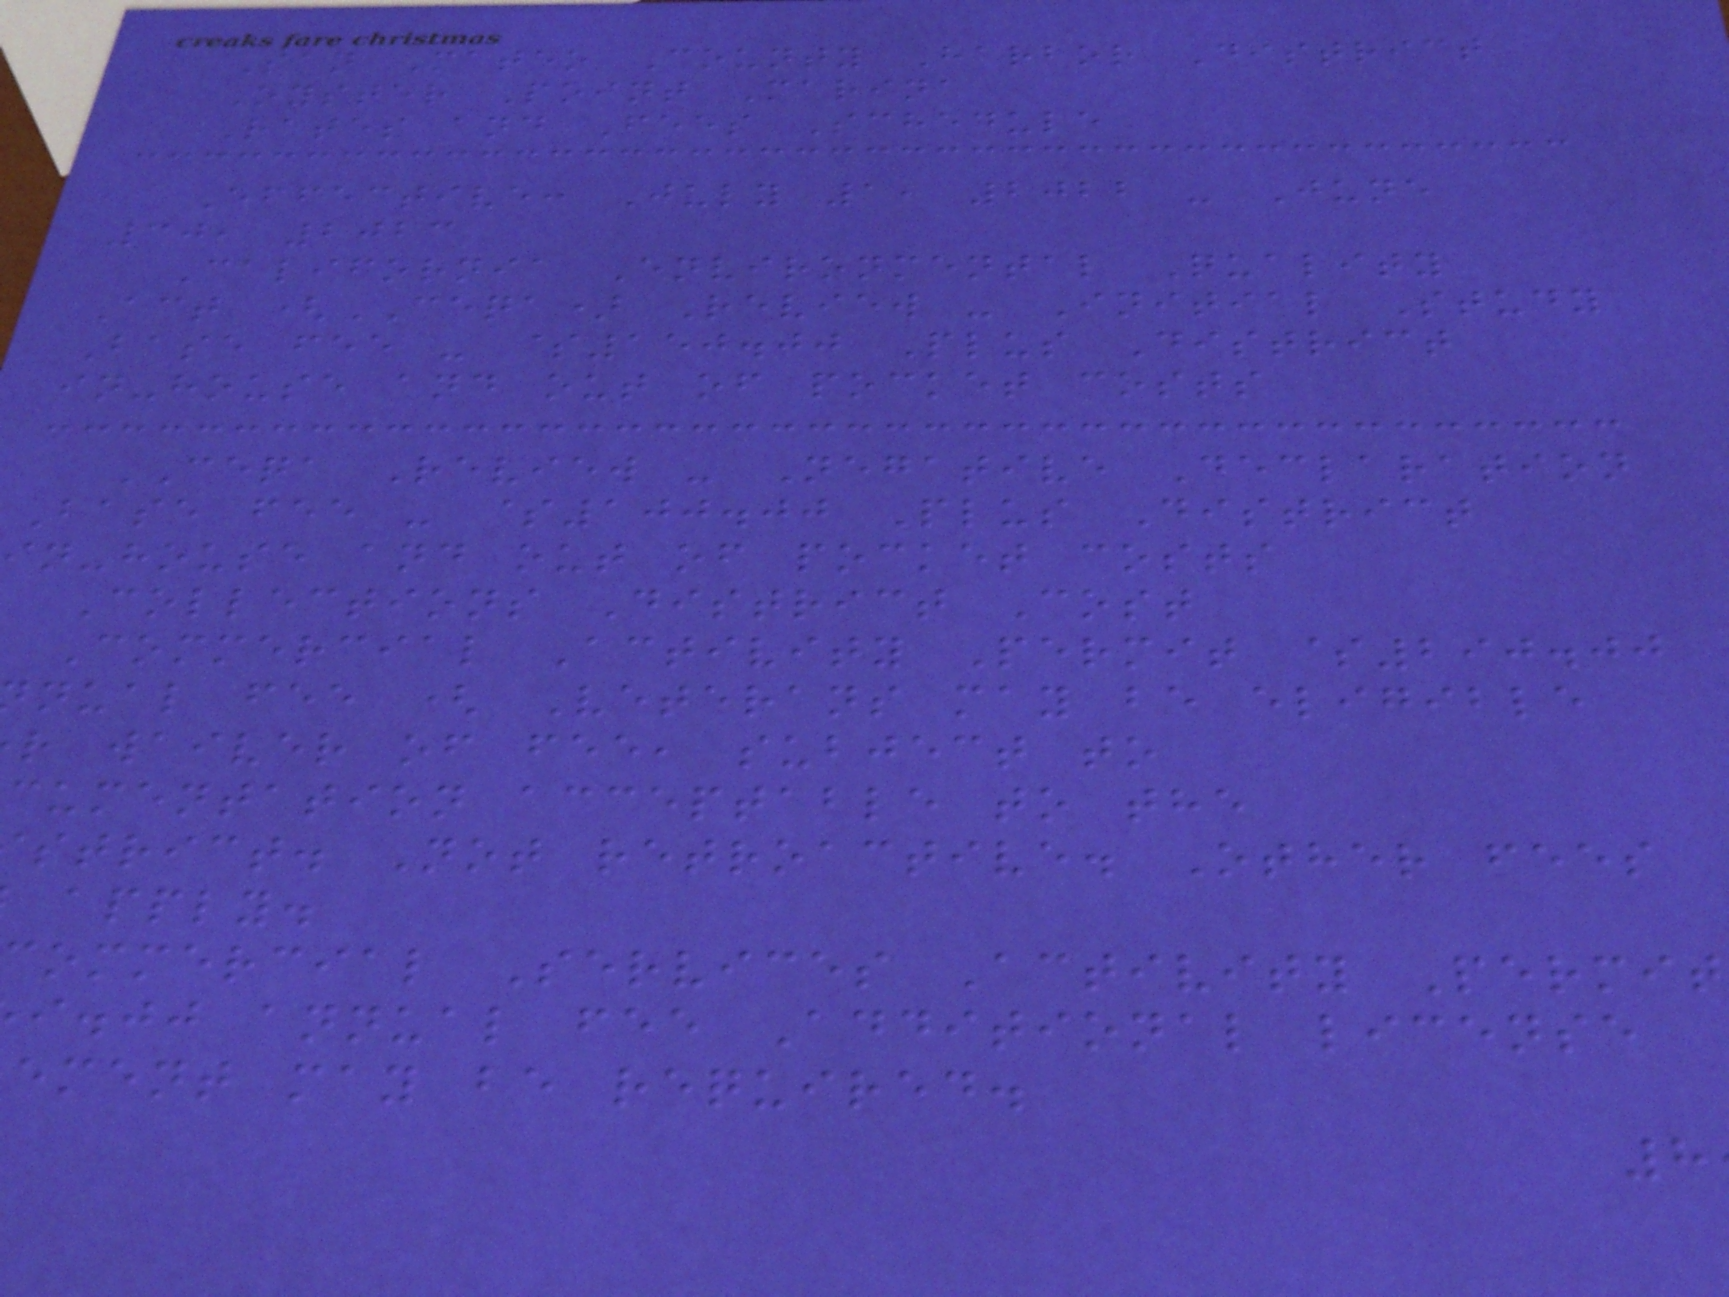San Mateo County Harbor District
Oyster Point Marina
Rates and Fees Schedule
Effective: July 1, 2022 - June
30, 2023
California Environmental Quality
Act (CEQA) Review - Initial Study
Base fee - $150.00 Plus District
in-house and out of pocket costs
CEQA Review - Negative Declaration
Base fee - $100.00 Plus District
in-house and out of pocket costs
Collections District Cost
Commercial Activity Permit $290.00
nual fee ( Veterans may be eligible
r waiver of fee, subject to
cumentation acceptable to the
strict. Not retroactive. Other fees
apply.
ommercial Services Activity Permit
i.jj annual fee Additional license
ement may be required.
